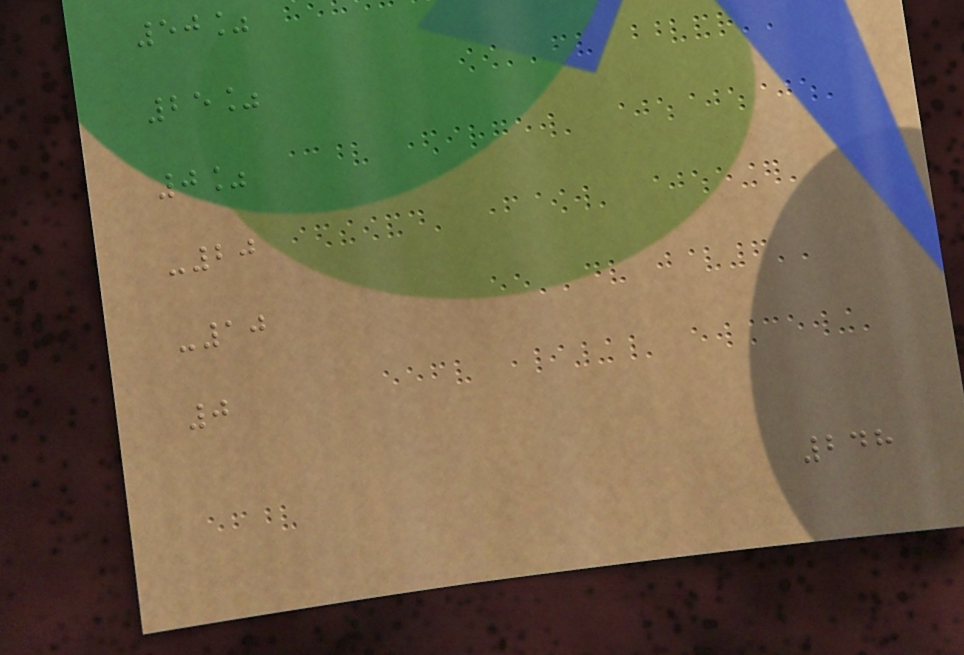50%
25%
0%
-20
-10
0
248
